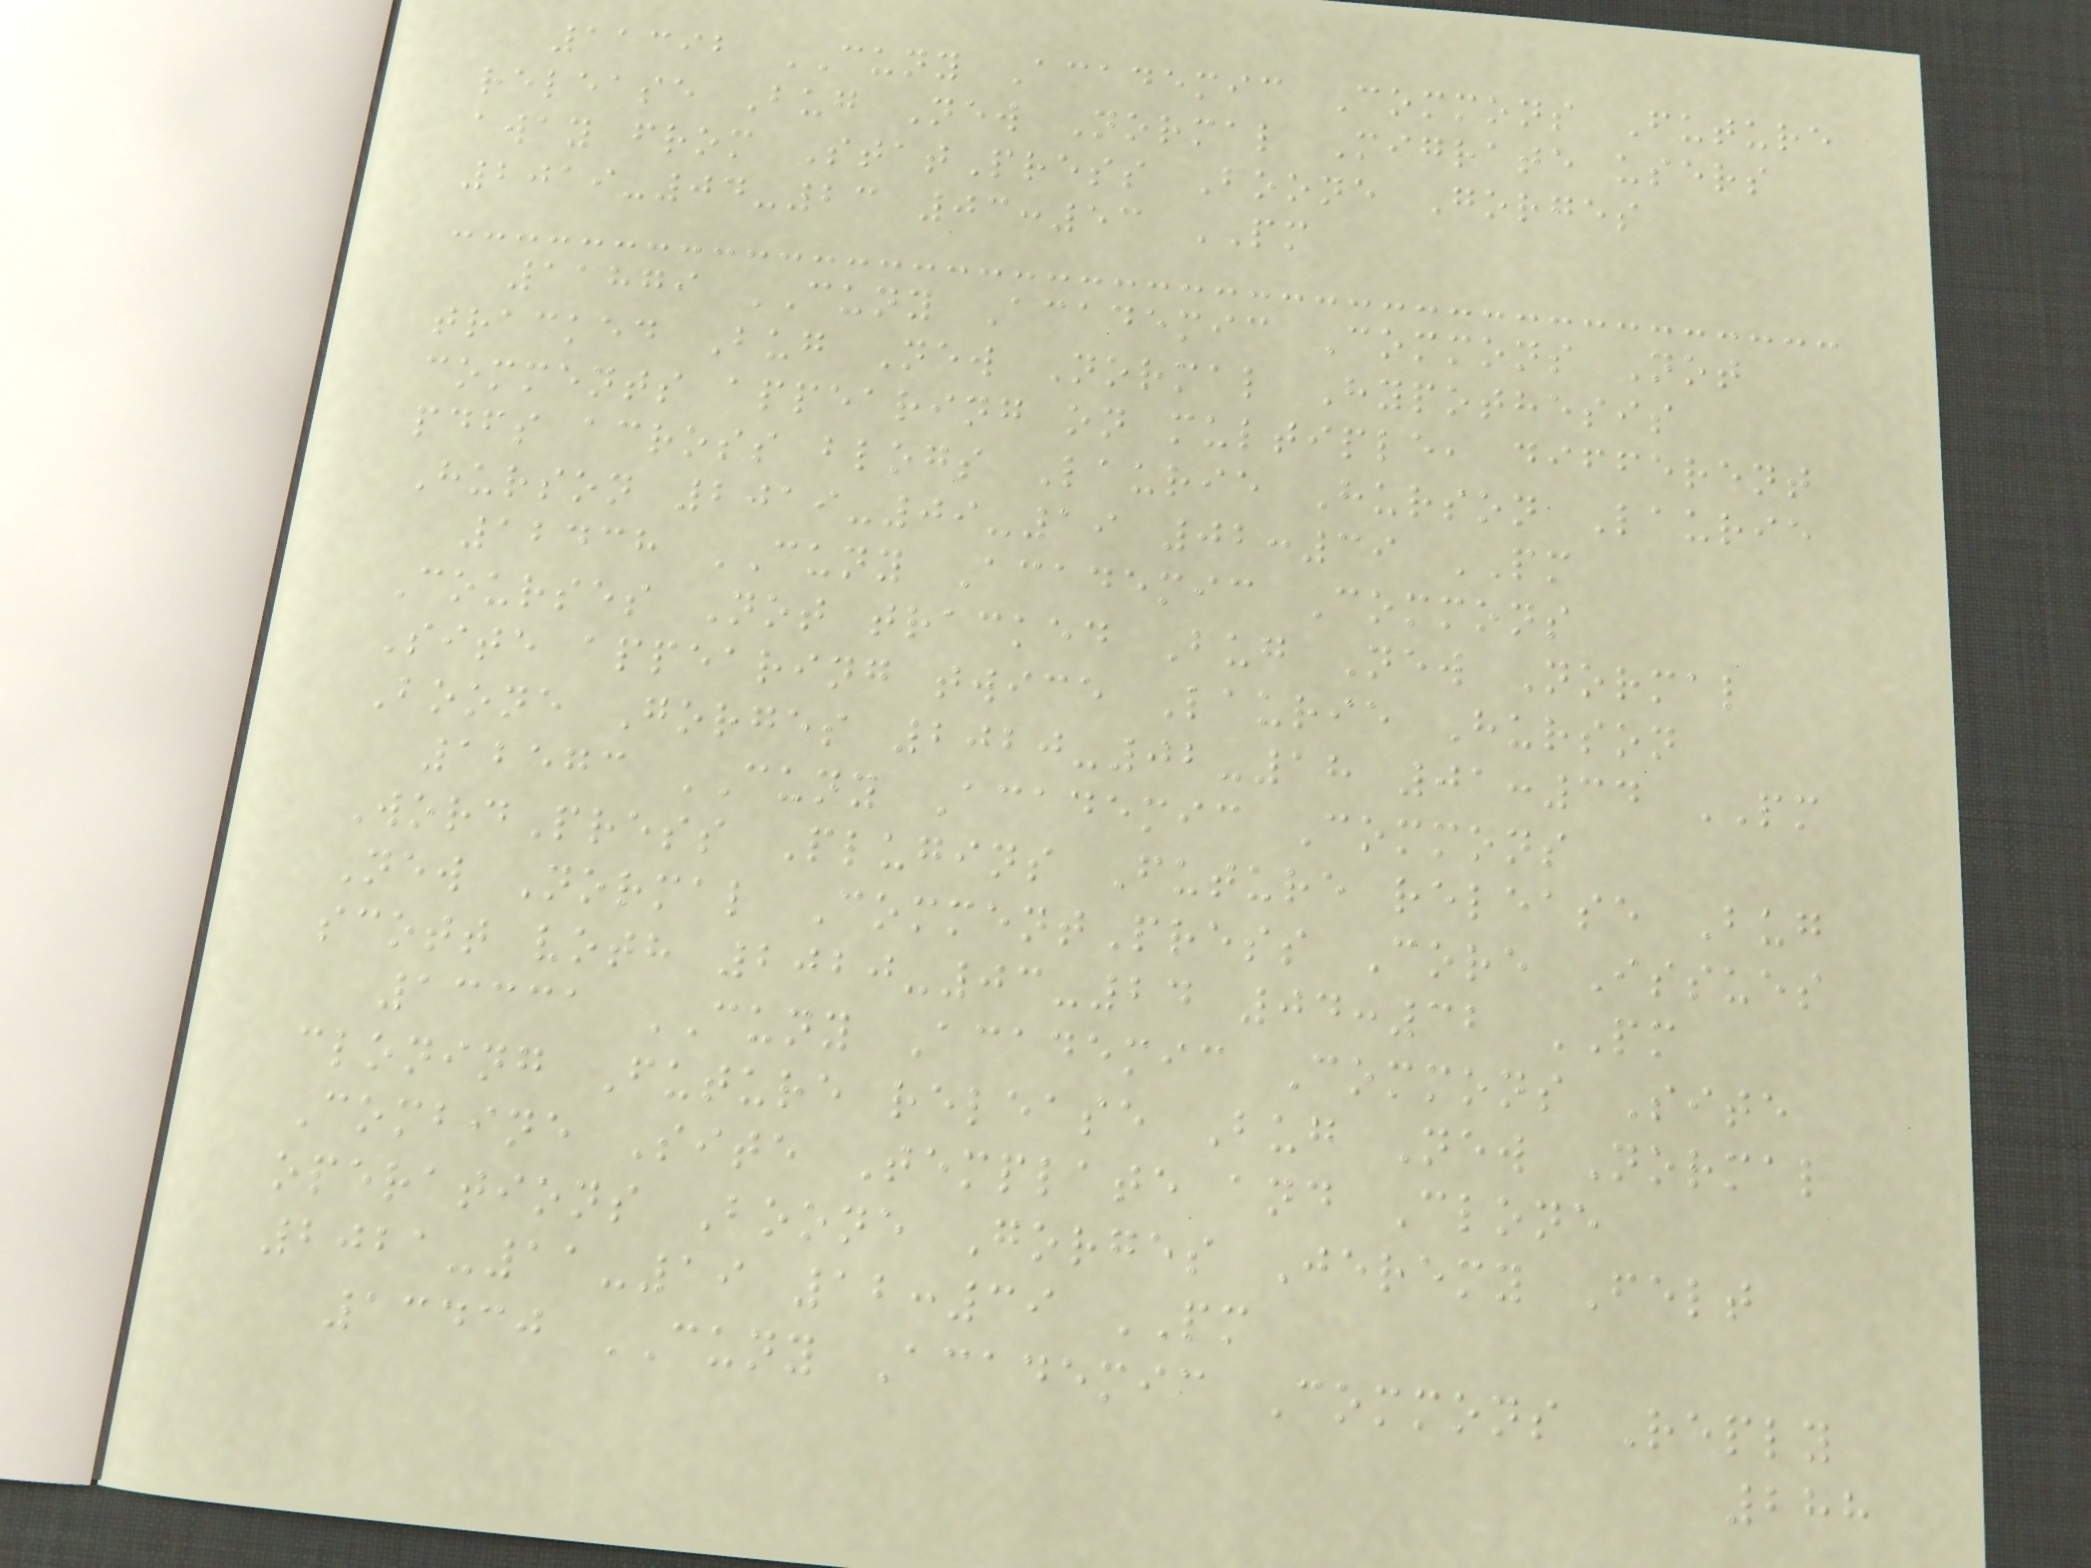11392 CUNY Academic Commons Future
release Bug New Normal Migrate users
away from StatPress Boone Gorges
2019-04-23 03:53 PM
11879 CUNY Academic Commons Not
tracked Bug New Normal Hypothesis
comments appearing on multiple, different
pdfs across blogs Laurie Hurson Laurie
Hurson 2019-09-19 02:39 PM
12438 CUNY Academic Commons
Courses Not tracked Bug New Normal
Site appearing twice Laurie Hurson
Boone Gorges 2020-02-18 01:34 PM
12573 CUNY Academic Commons
WordPress Plugins Future release Bug
New Normal CommentPress Core Issues
scott voth 2020-03-24 04:32 PM
13331 CUNY Academic Commons Site
cloning Future release Bug New Normal
Combine Site Template and Clone
operations Boone Gorges Jeremy Felt
2021-11-19 12:39 PM
13430 CUNY Academic Commons Reply
288
